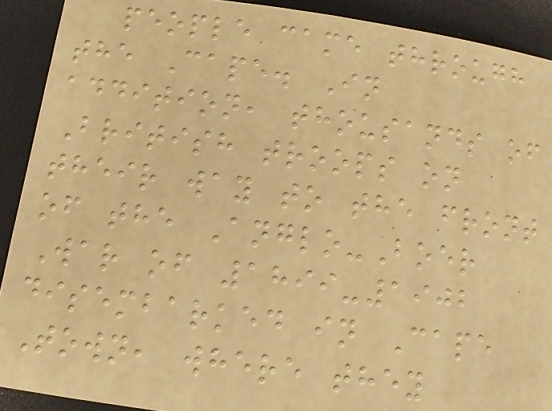people came through
the Cape. In
addition, thousands of
British troops on
their way to the front
of the Anglo-Boer
War of 1899-1902
disembarked in Cape
Town, where they
